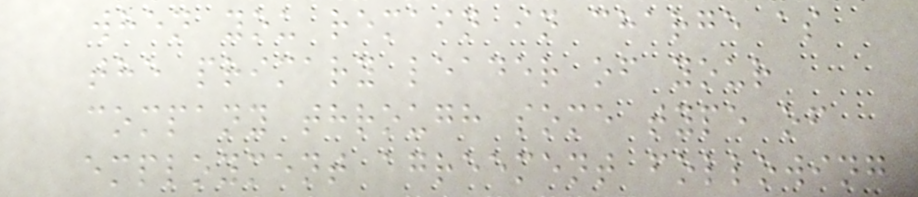when you remain in charge as
the primary leader of your
company through some type of
employment agreement following
